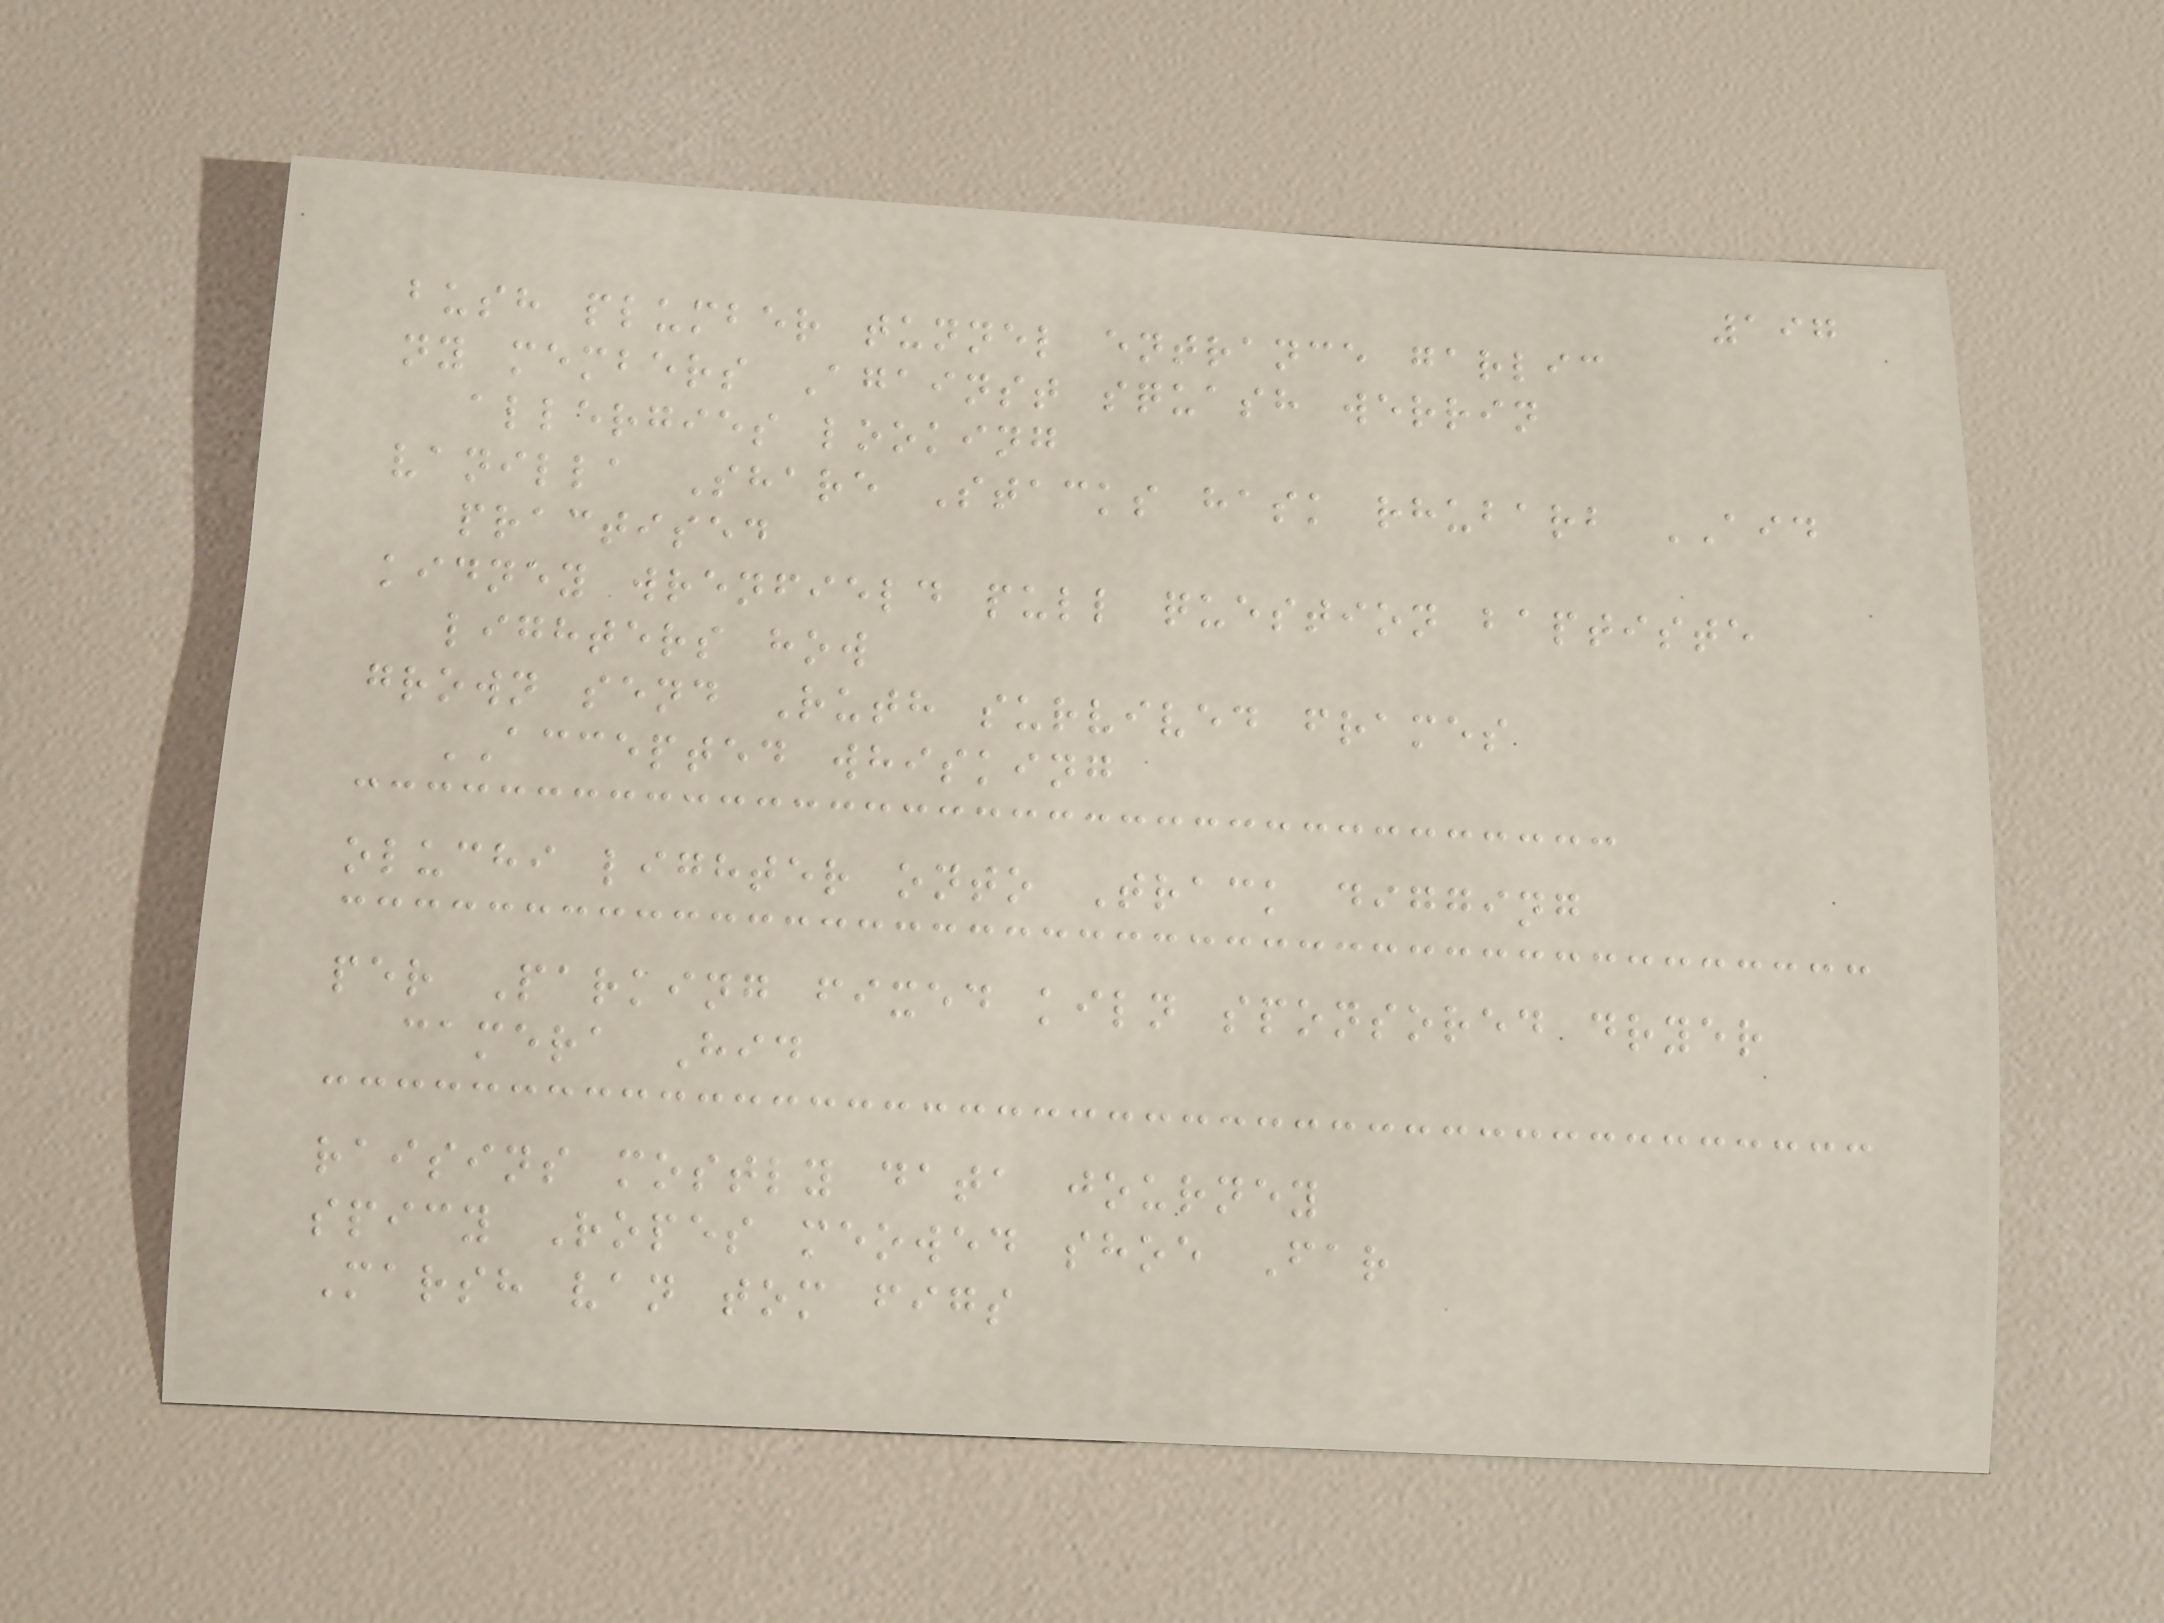197
bush plumber tunnel entrance garlic
ny members Against squash werrin
allergies looking
vanilla Share Stacks hask rhubarb AID
practised
kidney wrenfield pull question baptiste
lighters how
grown send Ruth survived frames
ACCEPTED whisking
oluchi lighter onto Track digging
per Parking fixed kiln sponsored dryer
camera Hid
raisins mostly data journey
spicy Ropes meowed shoe Far
Marsh van tom figs
